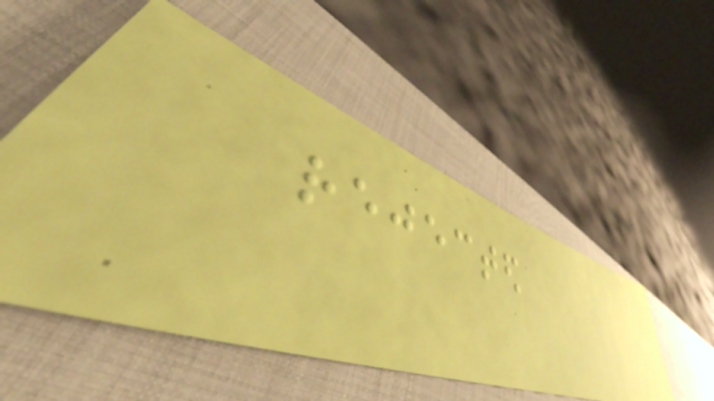rejected
